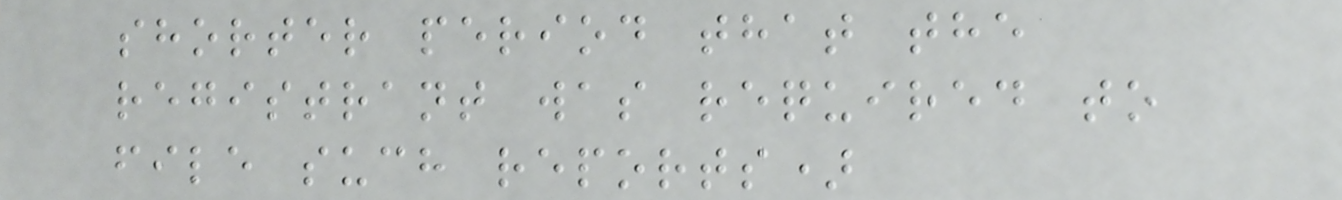shorter period that the
registrant was required to
file such reports)
